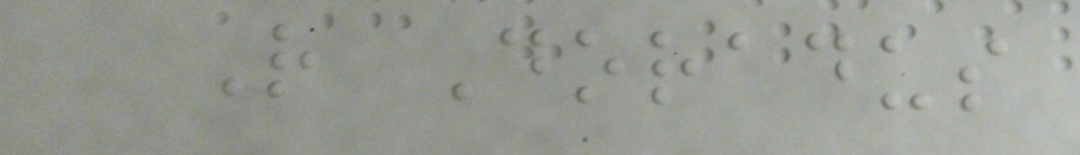R Doradus
